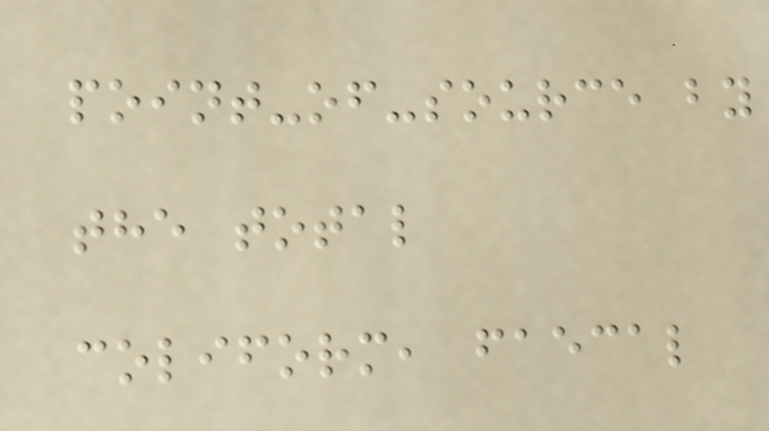point-of-source by
the total
coliform, faecal
